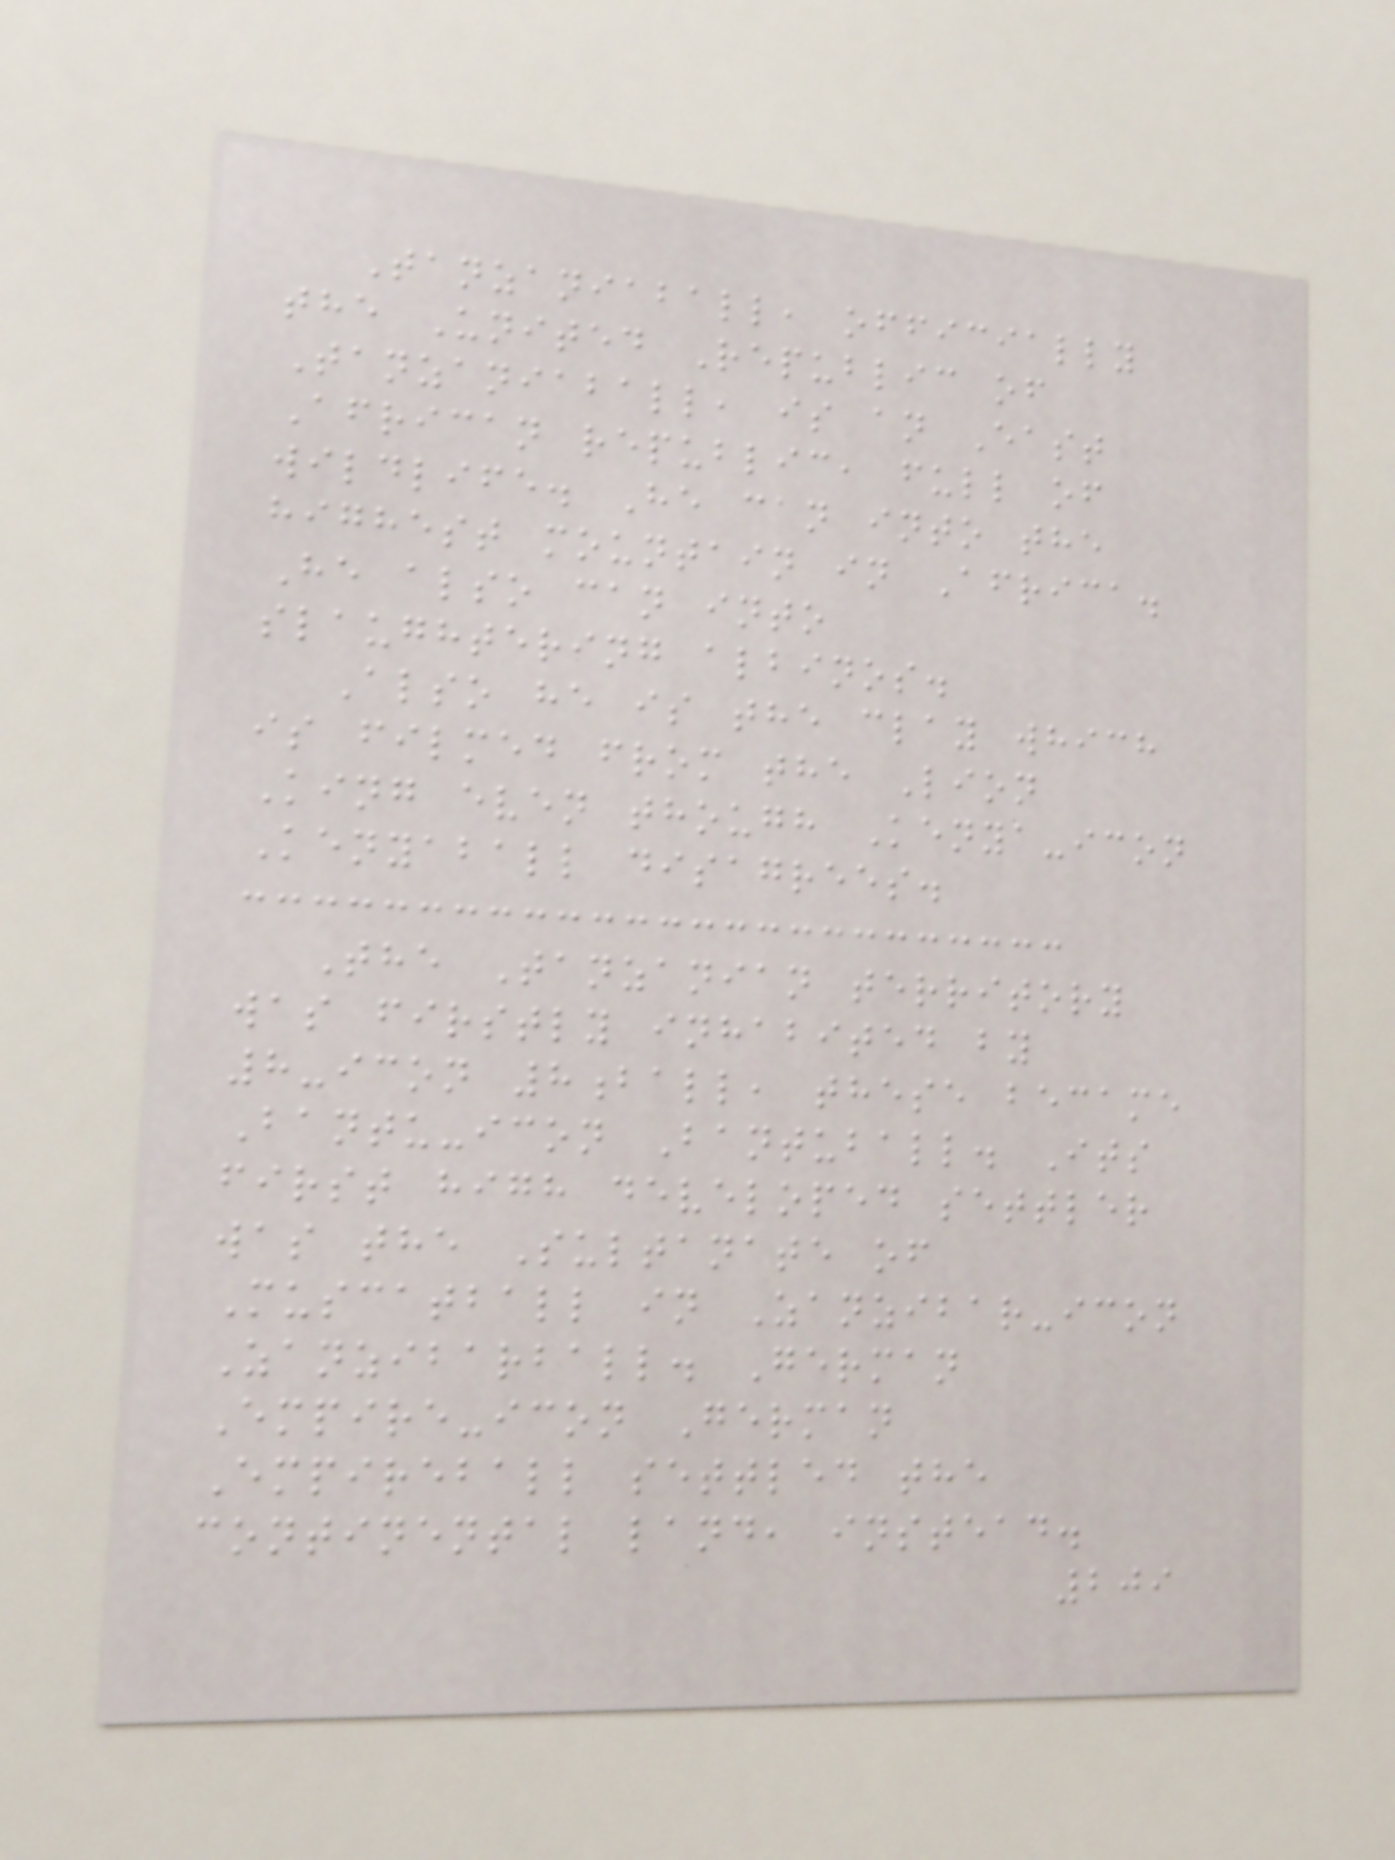Tanzaniaball, officially
the United Republic of
Tanzaniaball, is an East
African republic, full of
wildlife. He can into the
highest mountain in Africa.
He also can into
slaughtering albinos.
Also he is the clay which
is filmed from the Lion
King even though Kenya-icon
Kenyaball disagrees.
The Tanzanian territory
was firstly inhabited by
8-icon 8ball, these became
Bantu-icon Bantuball. Its
first high developed settler
was the Sultanate of
Muscatball in Zanzibar-icon
Zanzibarball. German
Empire-icon German
Empireball settled the
continental land, instead.
209
